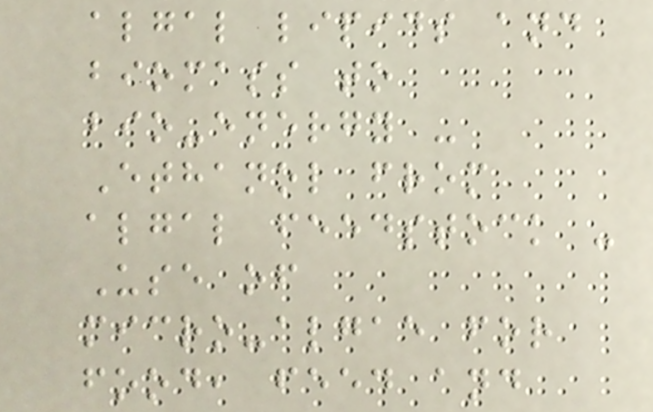algal lipids and
biomass to
bio-energy -
Ethanol from
algal feedstock -
Use of
micro-algae for
food, feed and
